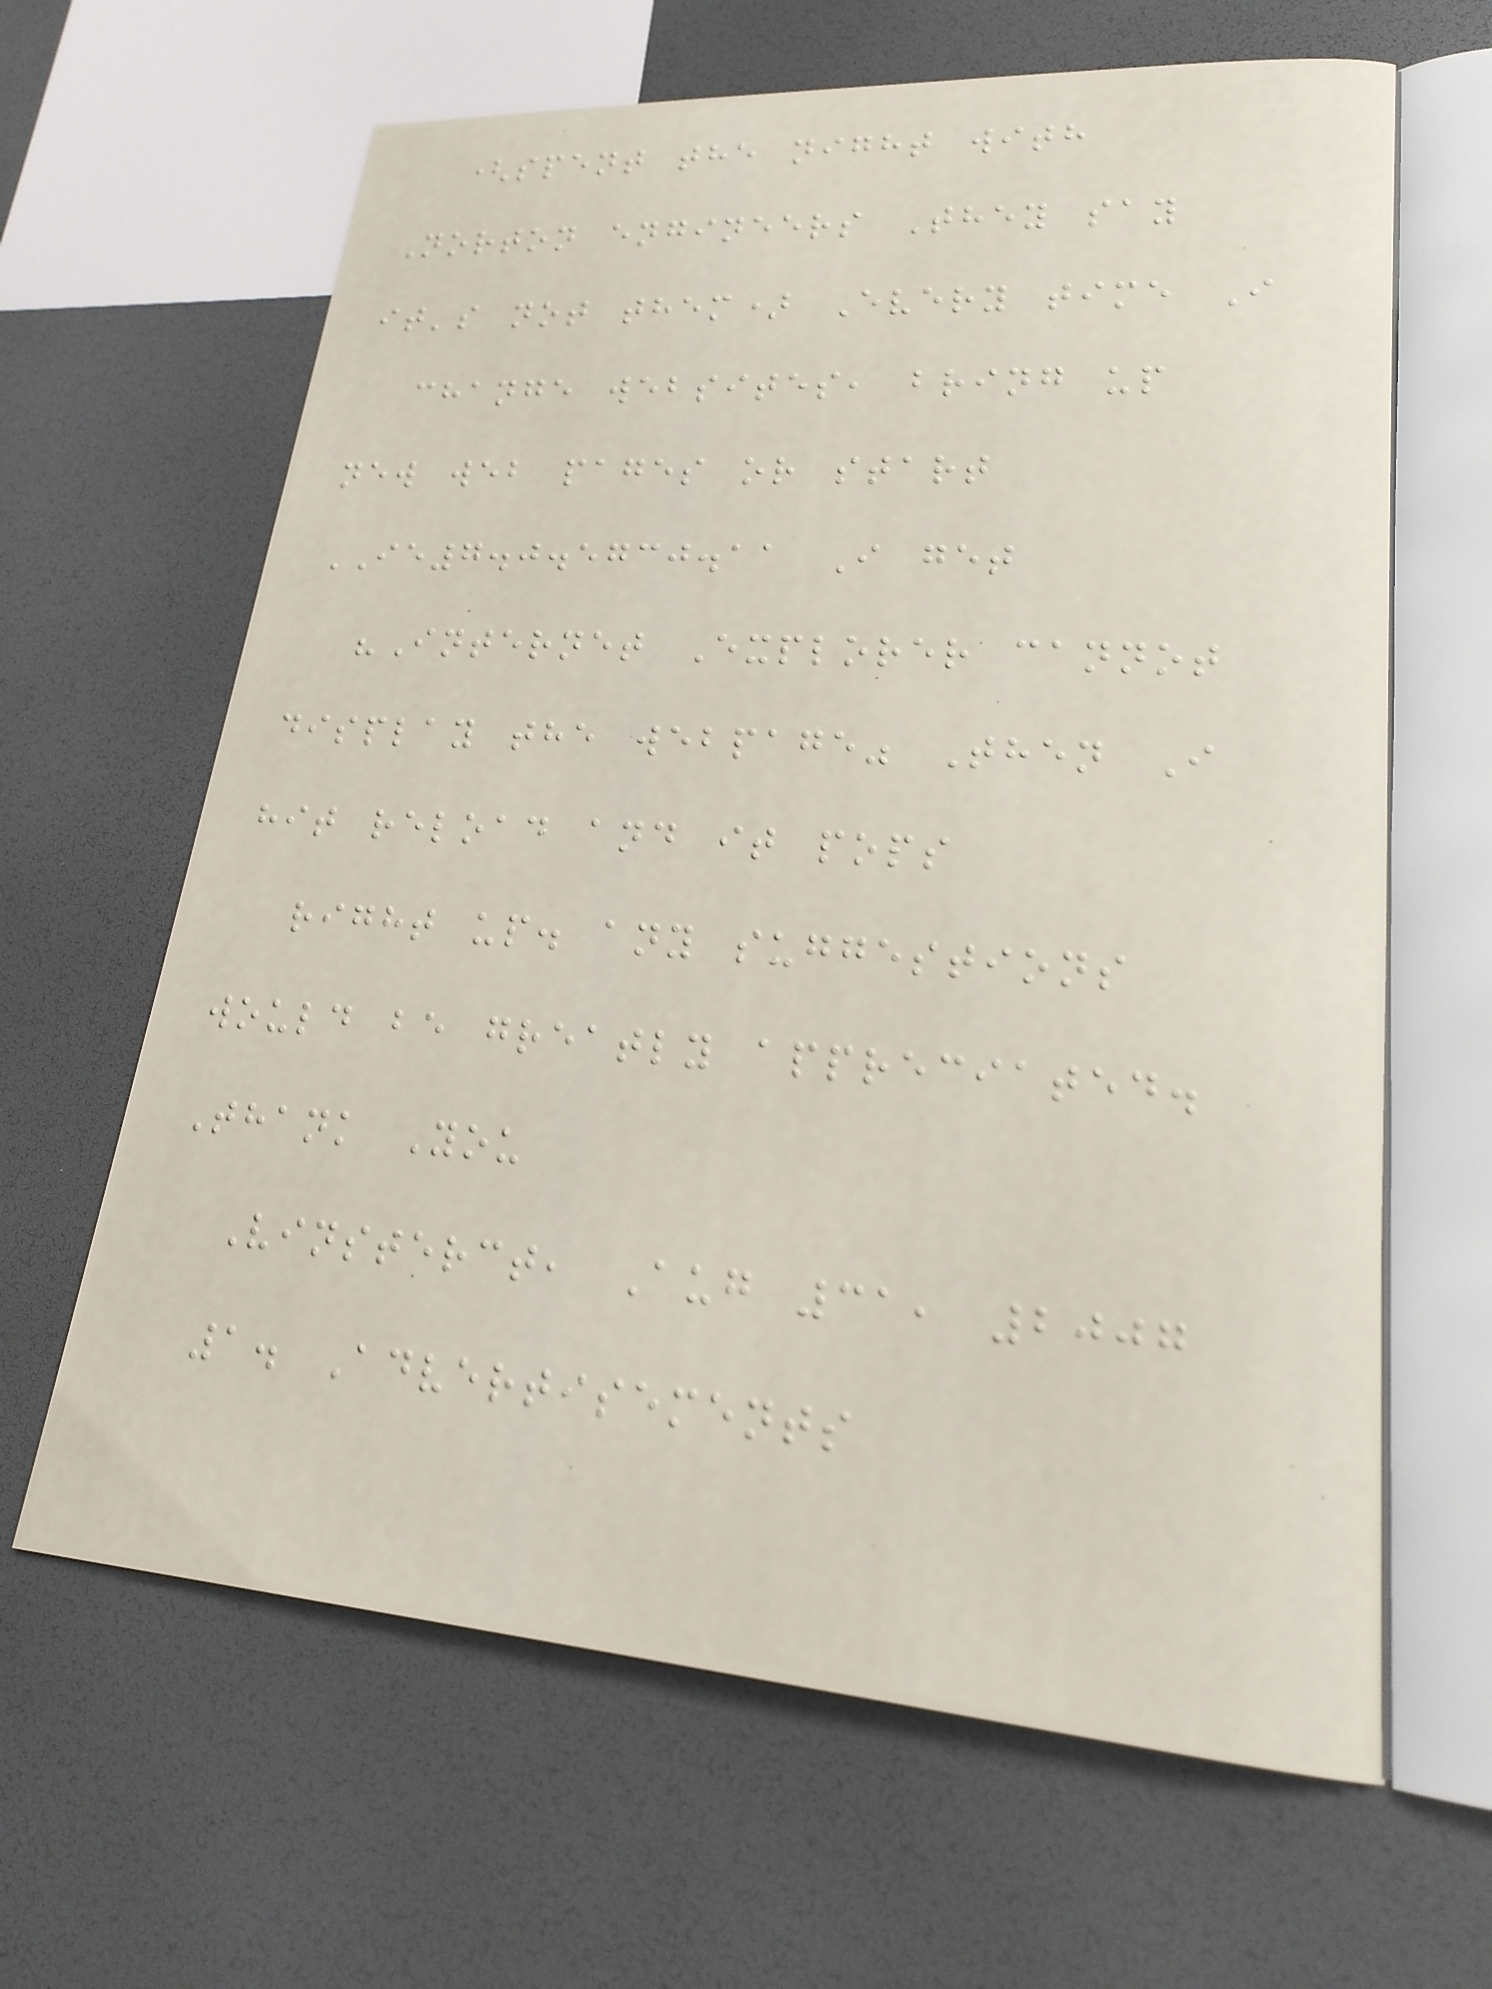(spent the night with
Norton engineers They say
it's not them) Every time I
change websites, bring up
new web pages or start
IE7.0.5730.11 I get
"Internet Explorer cannot
display the webpage" Then I
hit reload and it pops
right up. any suggestions
would be greatly appreciated.
Thank You
Vinsterct, Aug 31, 2007
1. Advertisements
